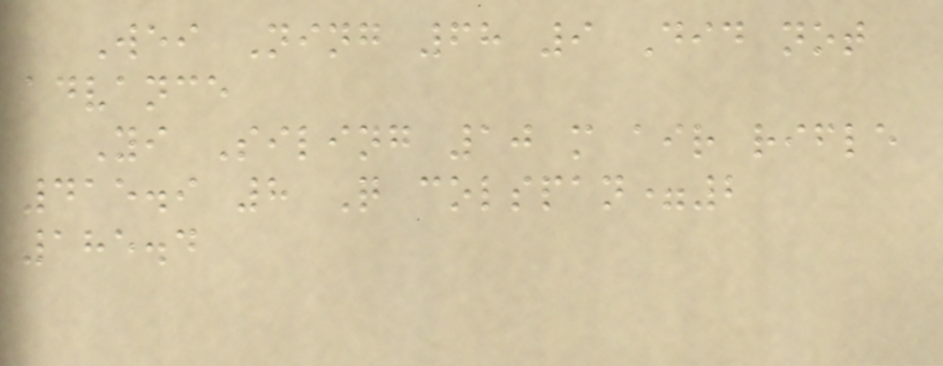Wei Ning 68 9 Did not
advance
Yi Siling 10 m air rifle
415.9 8 Q colspan=2
185.4
